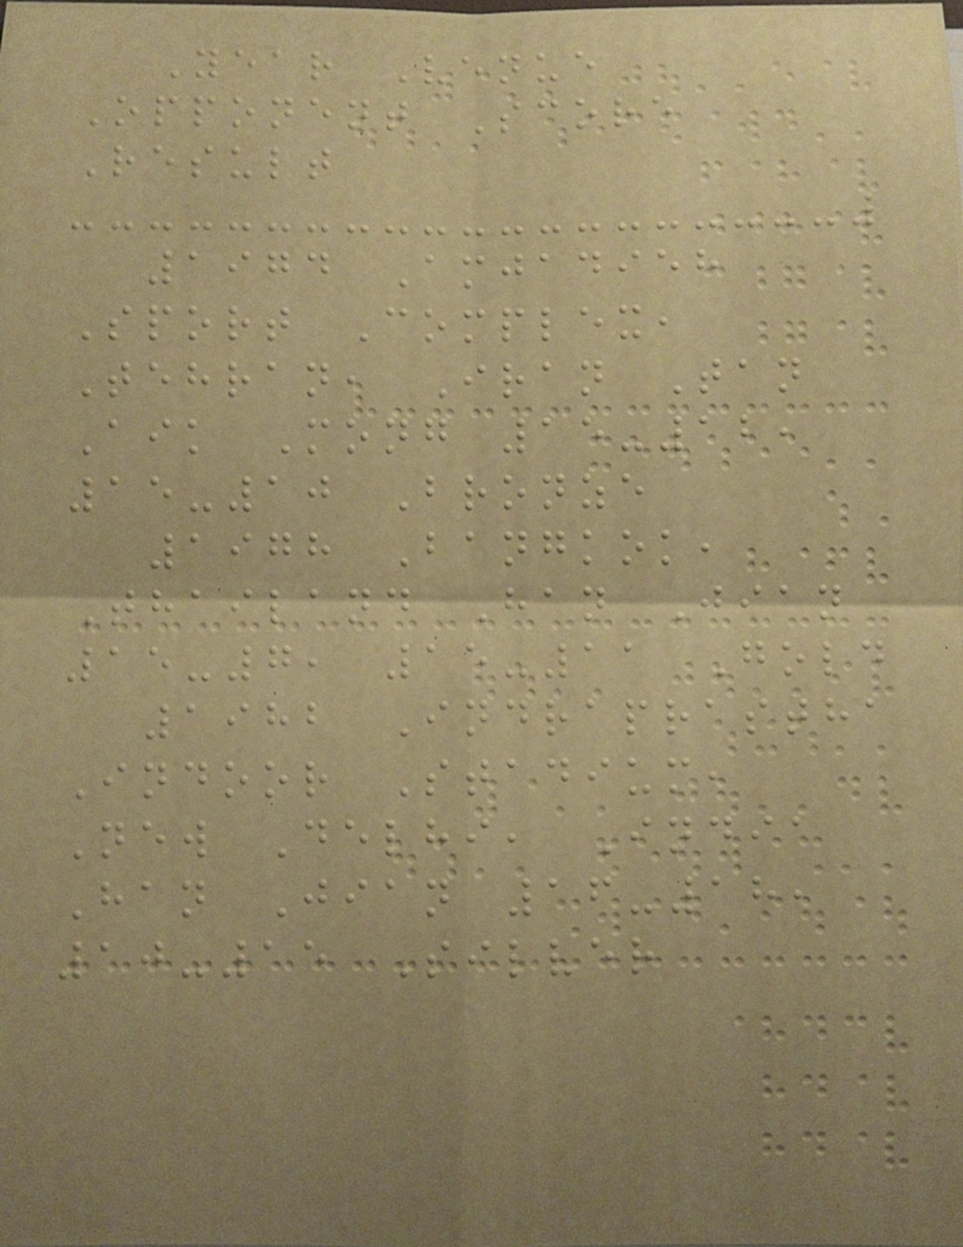Year Venue
Opponent Score
Result
1974 Amjadieh
Sport Complex,
Tehran, Iran Tan
Aik Mong 15-12,
15-10 Bronze
1978 Bangkok,
Thailand Han Jian
15-7, 15-11 Gold
1982 Indraprastha
Indoor Stadium,
New Delhi, India
Han Jian 16-18,
10-15 Silver
